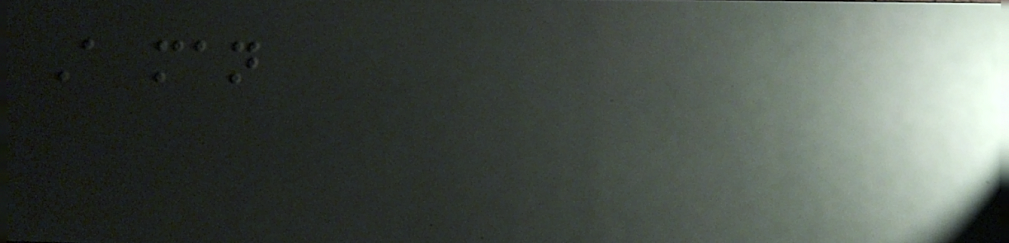A man
